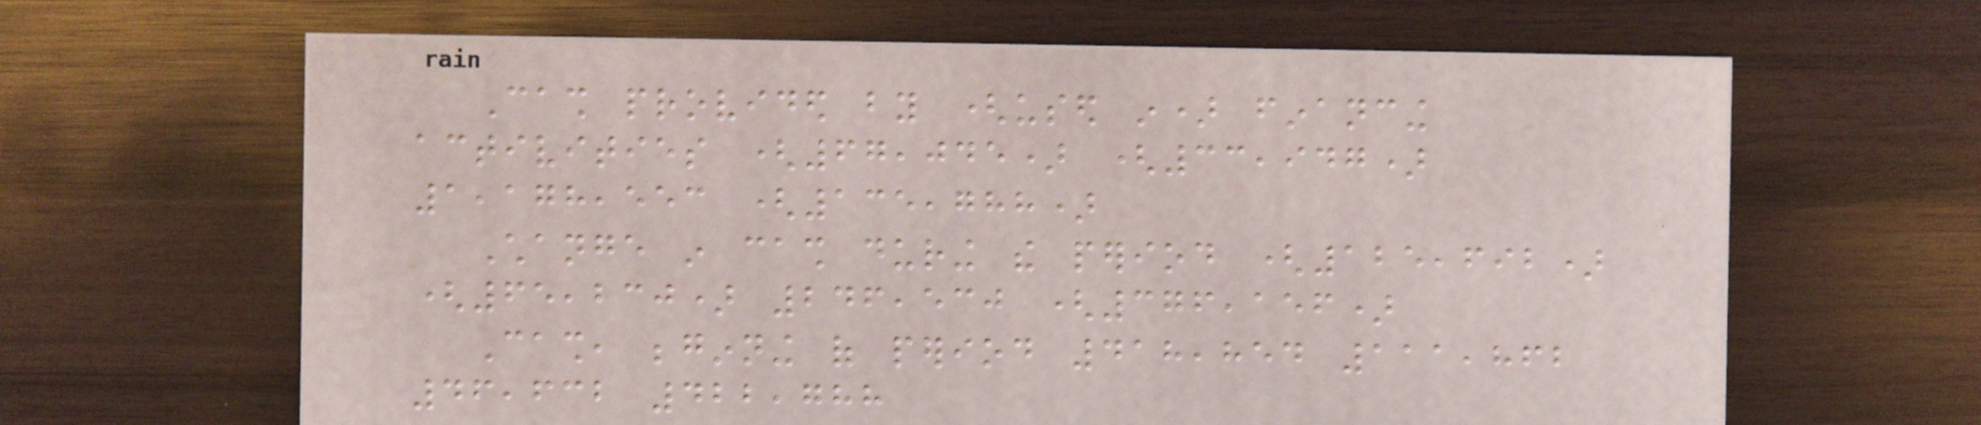Cash provided by (used in) financing
activities (67,045) (33,947)
1,178,553 (135,788)
Change in cash during the period (125,692)
(65,230) 246,530 (376,156)
Cash, beginning of period 418,854 111,862
46,632 422,788
